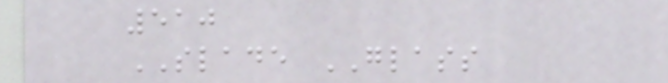510
SLADE GLASS
